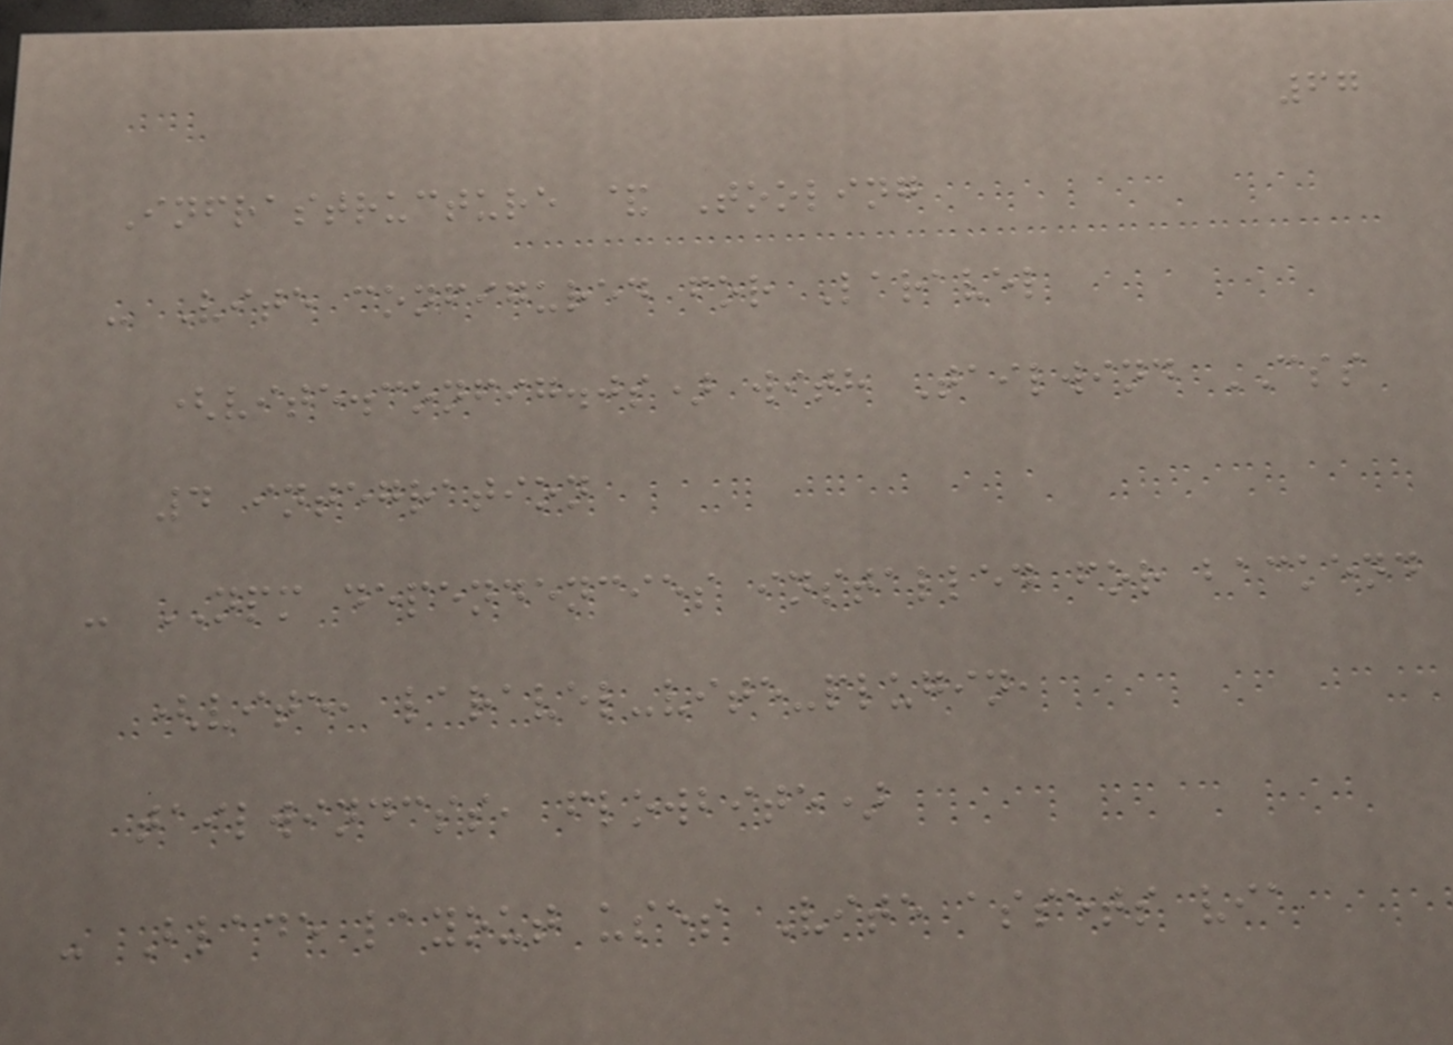67
Infrastructure & Tooling
- Vite configured for Laravel
(vite.config.js) with Tailwind CSS
4 integration
- NPM dependencies installed for backend
(vite, laravel-vite-plugin,
tailwindcss, flowbite)
- Blade layout uses Vite assets via
